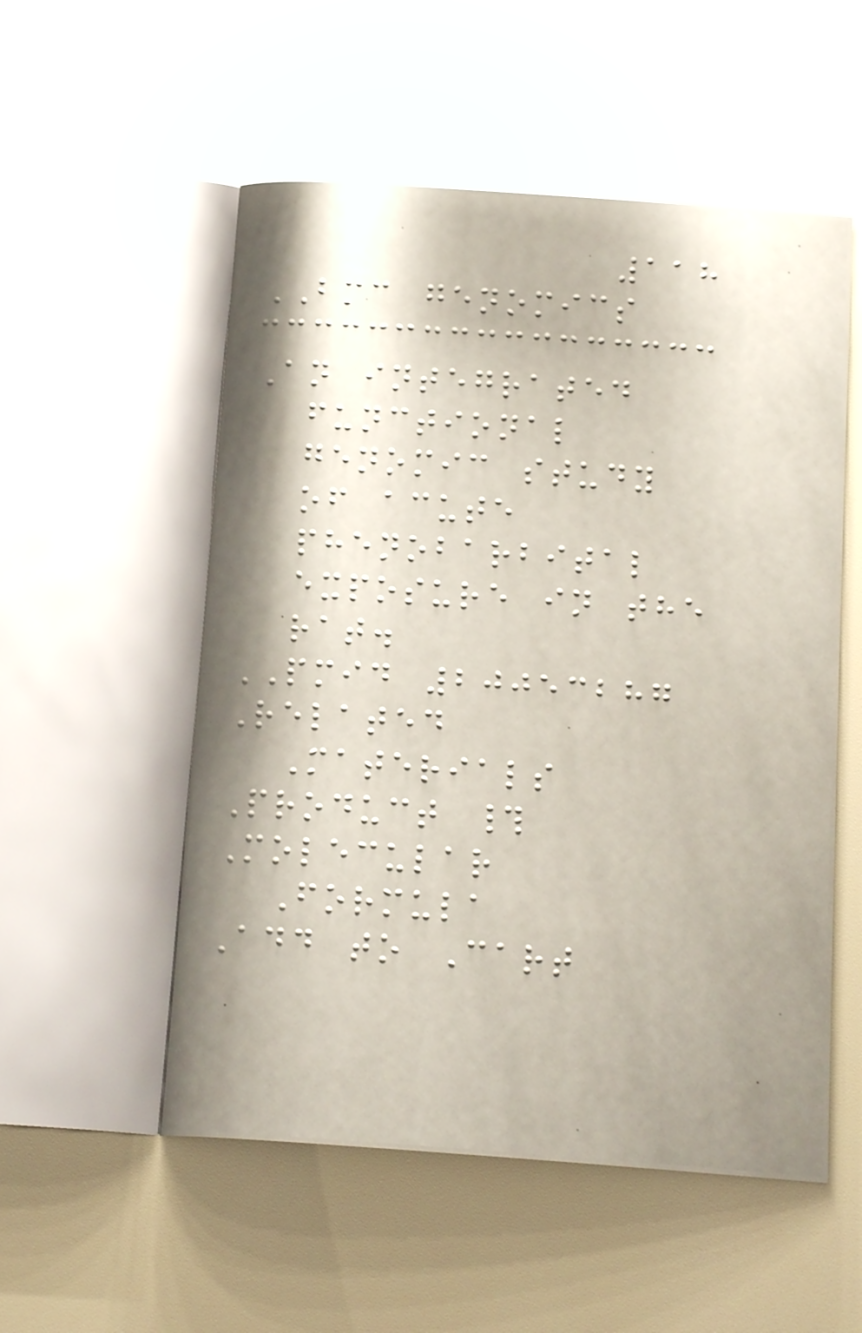118
BMC genomics
An integrated
functional
genomic study
of acute
phenobarbital
exposure in the
rat.
PMID 20053287
Related
Materials
Product #
Molecular
Formula
Add to Cart
